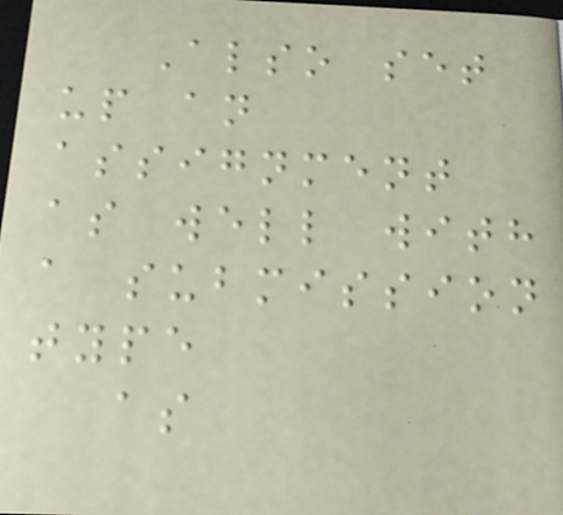Also set
up an
assignment
as well with
a submission
type
as
